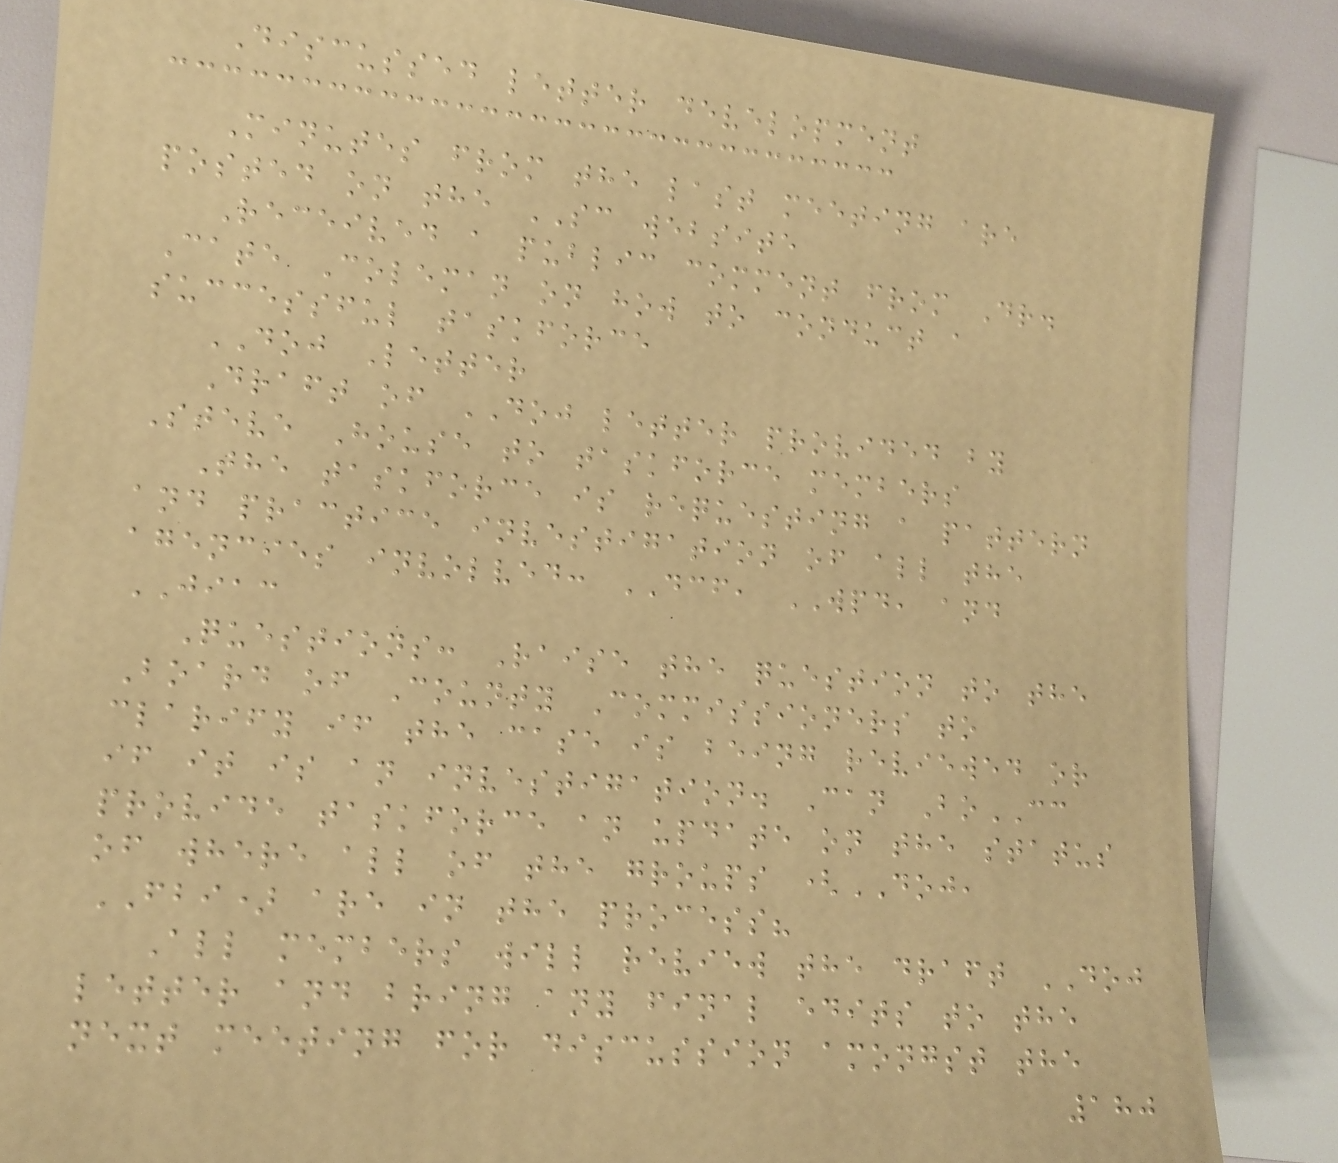Discussed letter development
Minutes from the last meeting are
posted on the SC website
Received a public comment from Dr.
Cate Coleman on how to conduct a
successful taskforce
DOJ Letter
Draft of DOJ letter provided by
Steve House to taskforce members
The taskforce is requesting a pattern
and practice investigation of all the
agencies involved: DCF, WPD, and
JIAC
Questions: Raise the question to the
Board of County Commissioners to
clarify if the case is being reviewed or
if it is an investigation. Can BoCC
provide taskforce an update on the status
of where all of the groups (DOJ,
FBI) are in the process?
All members will review the draft DOJ
letter and bring any final edits to the
next meeting for discussion amongst the
180
